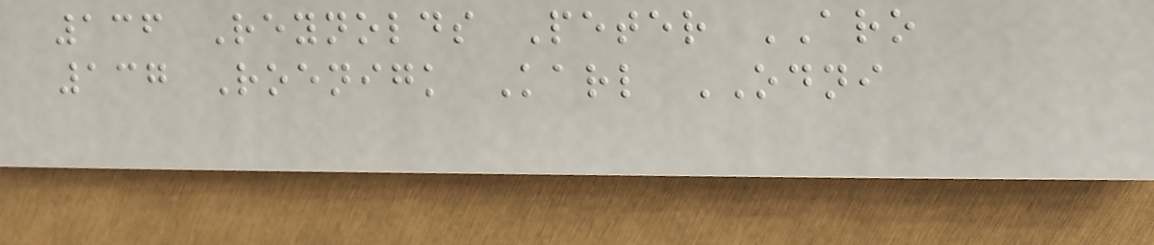136 Reynolds Peter ARO
137 Roenigk Karl ODNI
